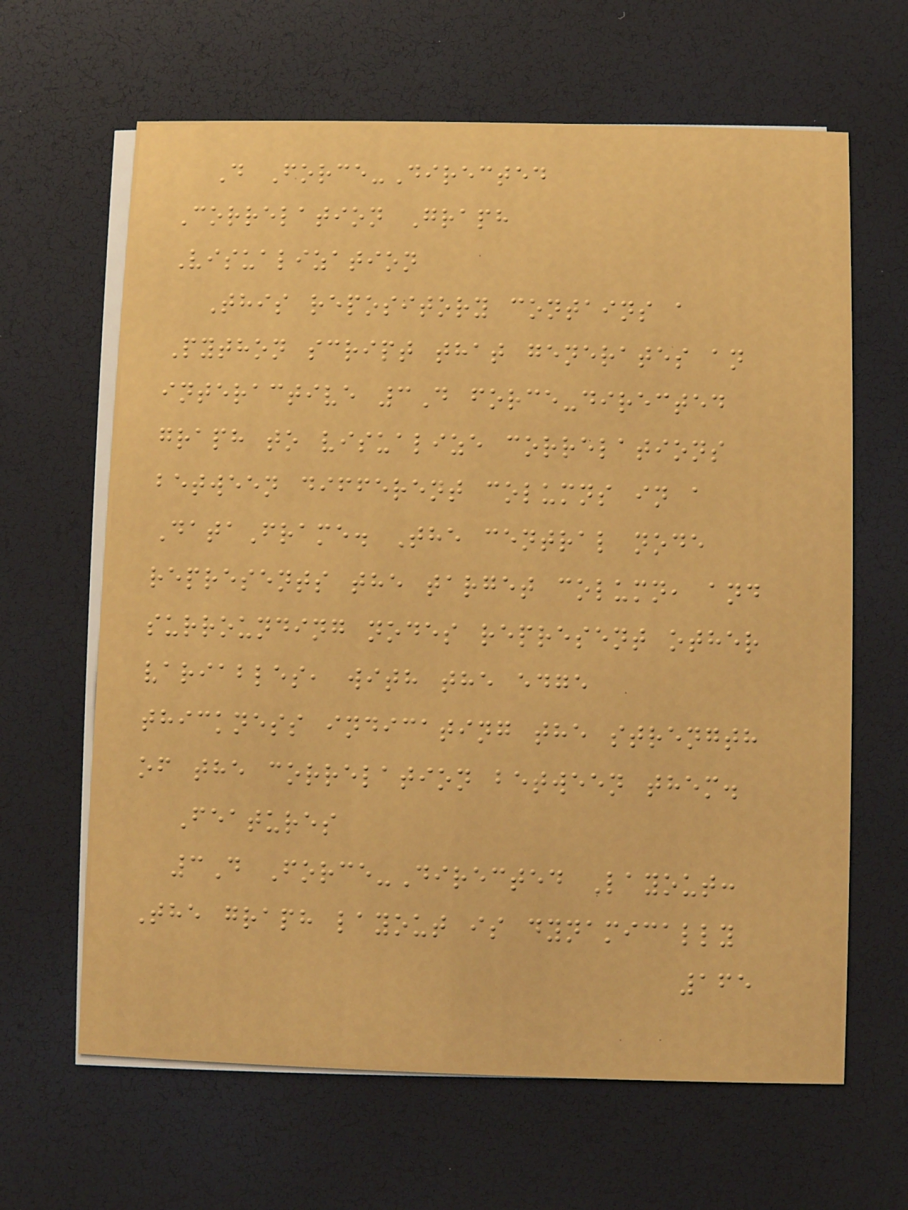D Force-Directed
Correlation Graph
Visualization
This repository contains a
Python script that generates an
interactive 3D force-directed
graph to visualize correlations
between different columns in a
DataFrame. The central node
represents the target column, and
surrounding nodes represent other
variables, with the edge
thickness indicating the strength
of the correlation between them.
Features
3D Force-Directed Layout:
The graph layout is dynamically
165
